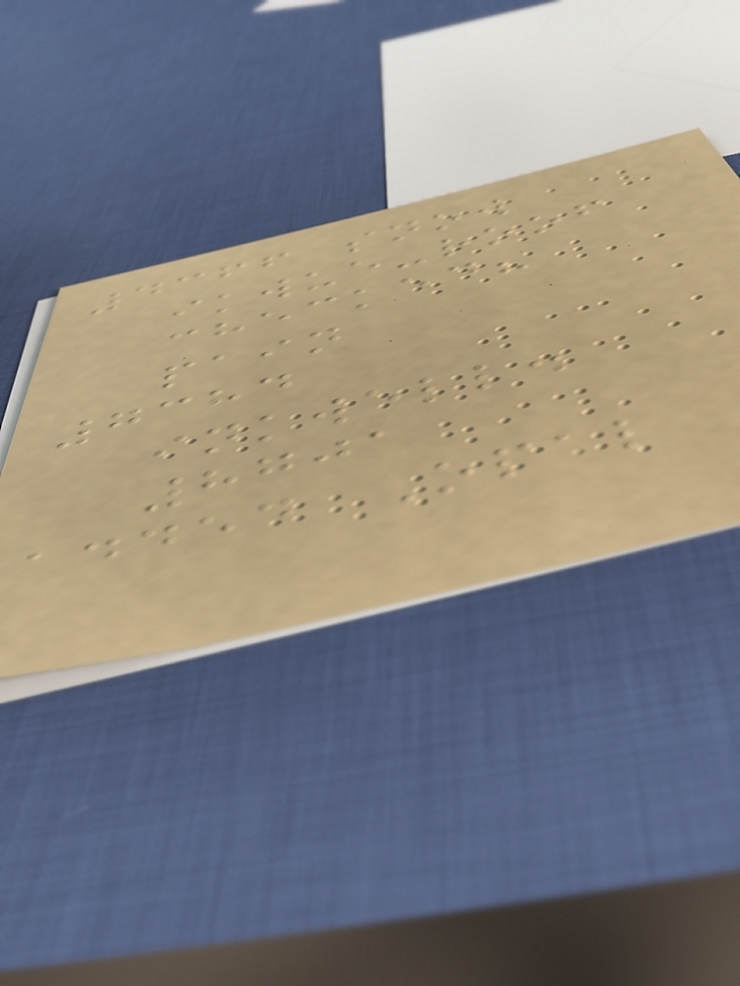4366 snow
ikwue-roof
checked?
pain
7384
inkwell.
8701
added Opal
